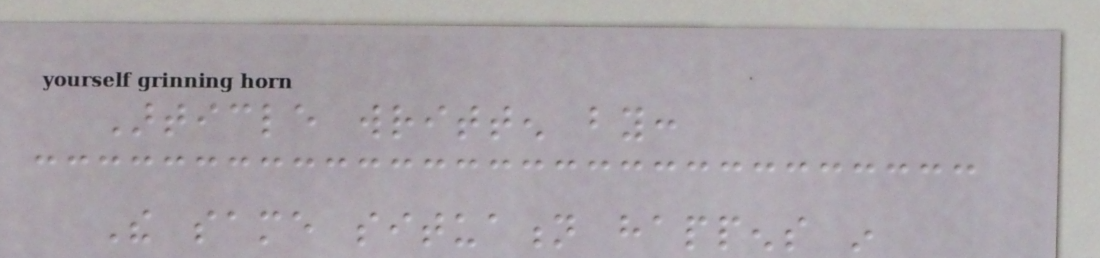Article written by:
The same situation happens in
